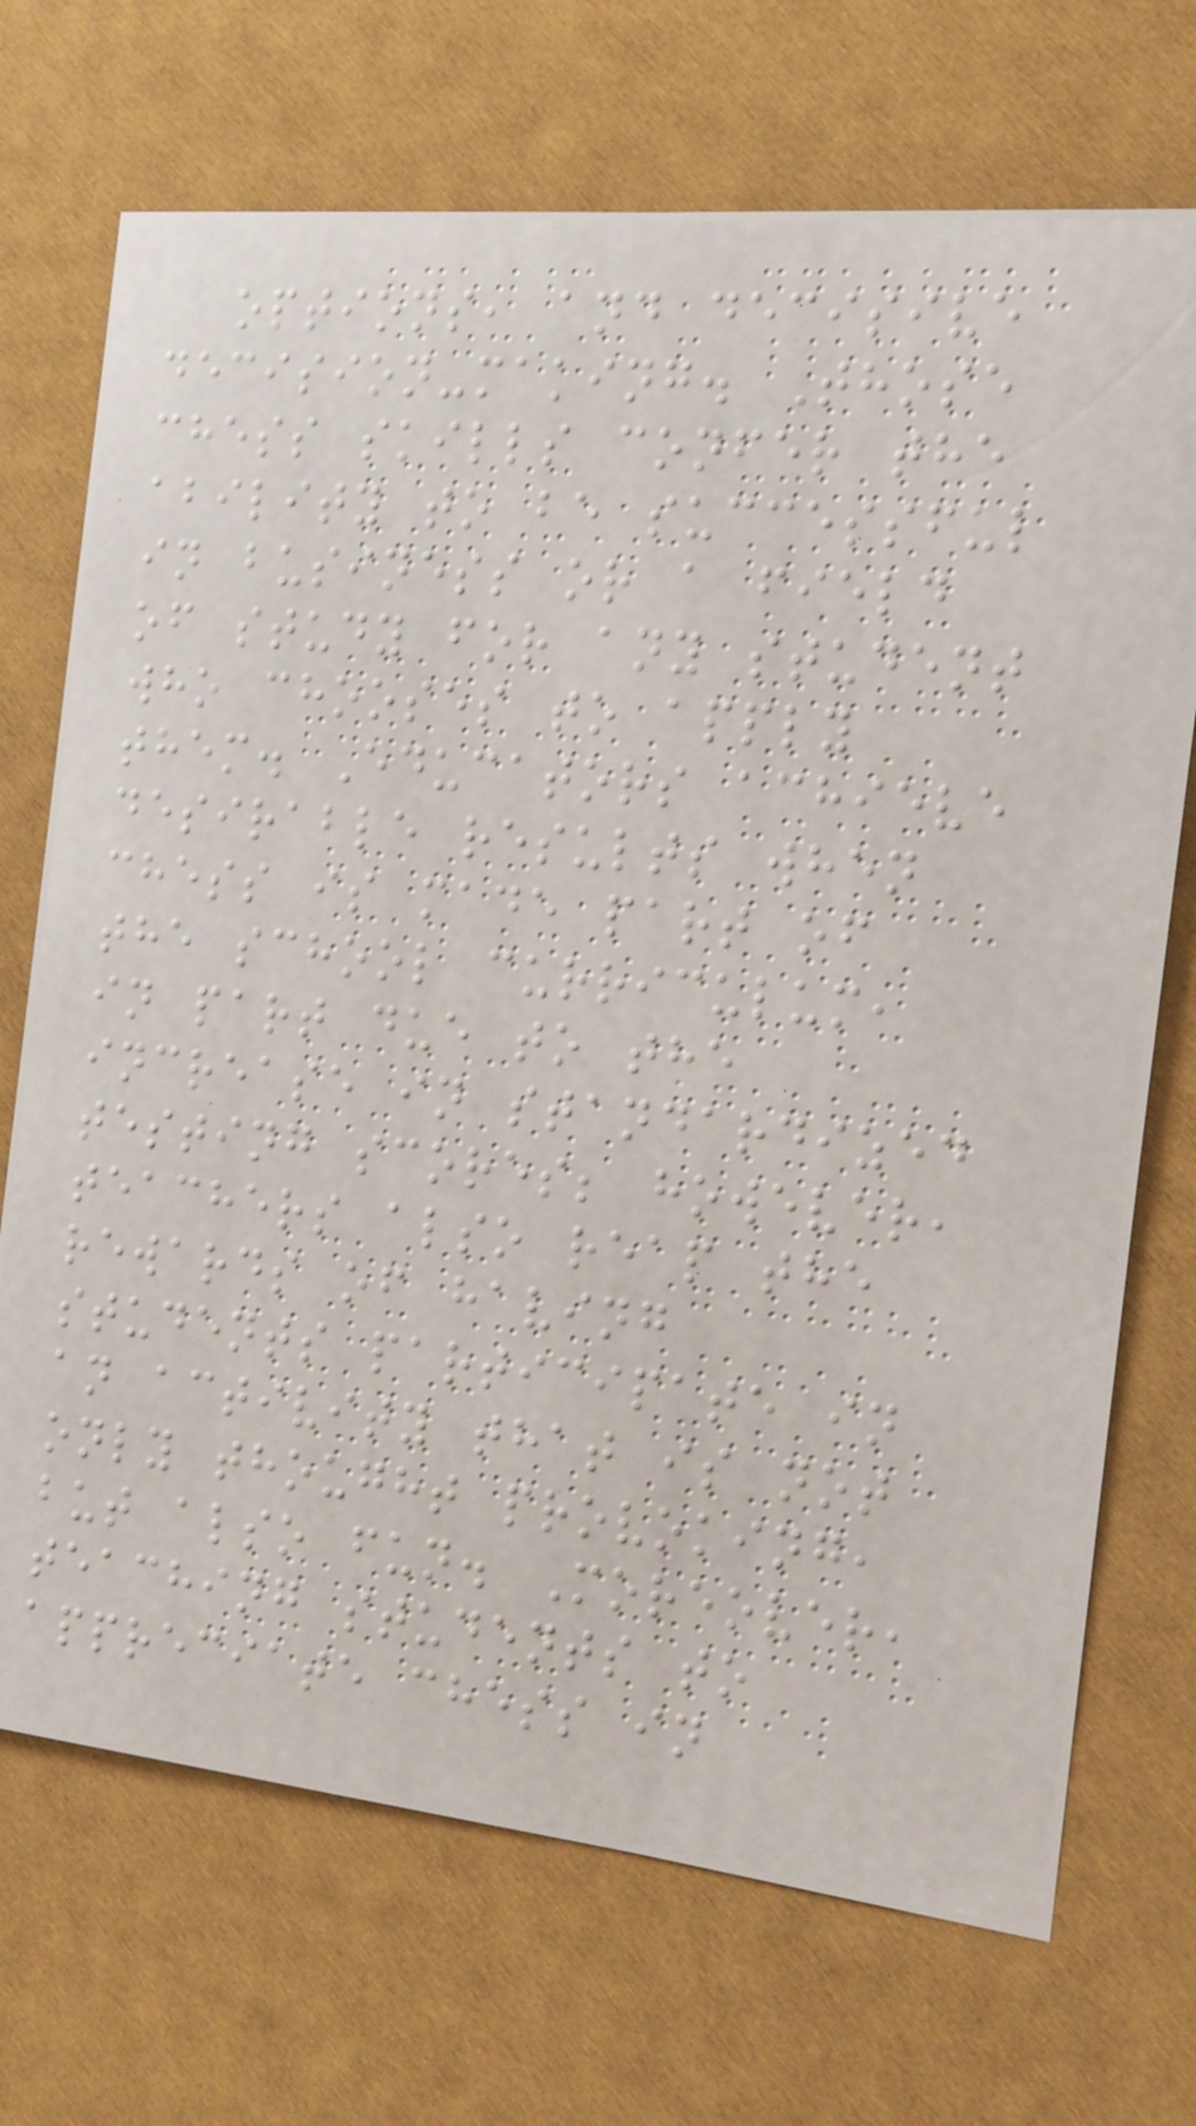options, and decisive
decision-making. Those
chess skills confer the
ability to be successful
in business or a field
of study for any student
who chooses to apply
them. Educators achieve
desirable results when
chess is made part of
the school curriculum,
in part due to the
increase in standardized
testing scores; however,
teachers also reap the
rewards of having
students participate in
an activity that is not
only thought provoking,
but also fun. Moreover,
teaching students to
appreciate chess in
